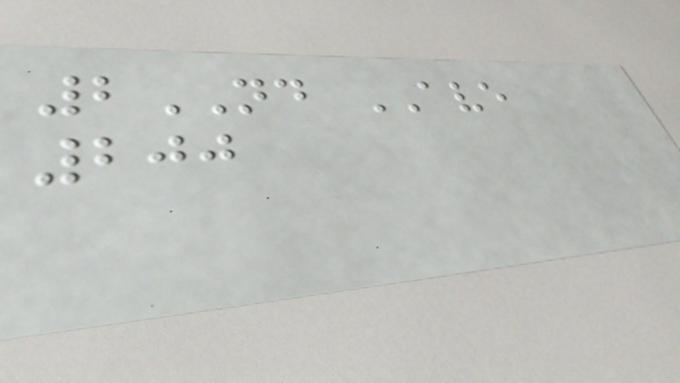2ND AVE
200
